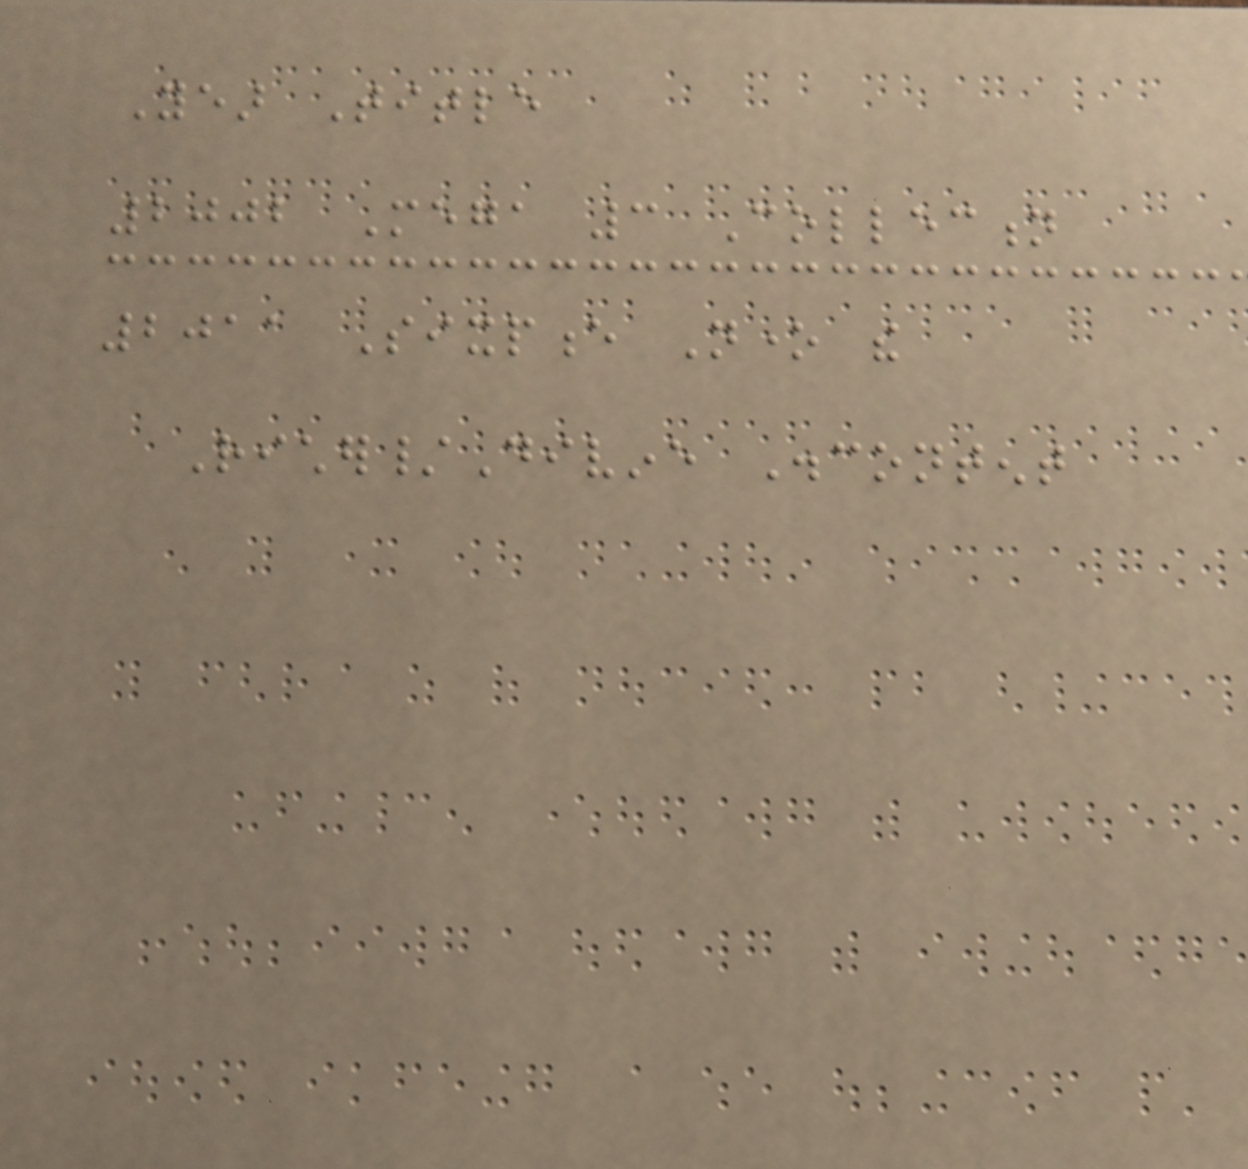Year Title
2002 Mega 3 Collection
2011 Sixpence None the
Richer/Divine Discontent
